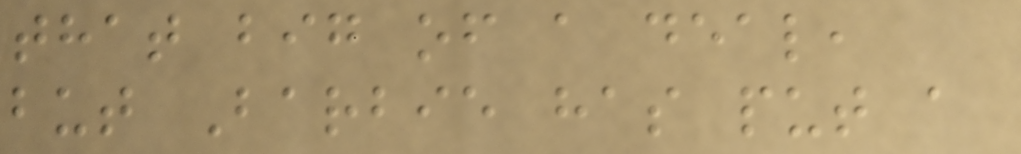that big of a deal,
but Barbie has put a
